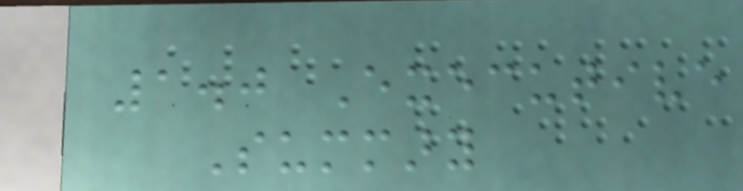1.0 Executive
Summary
